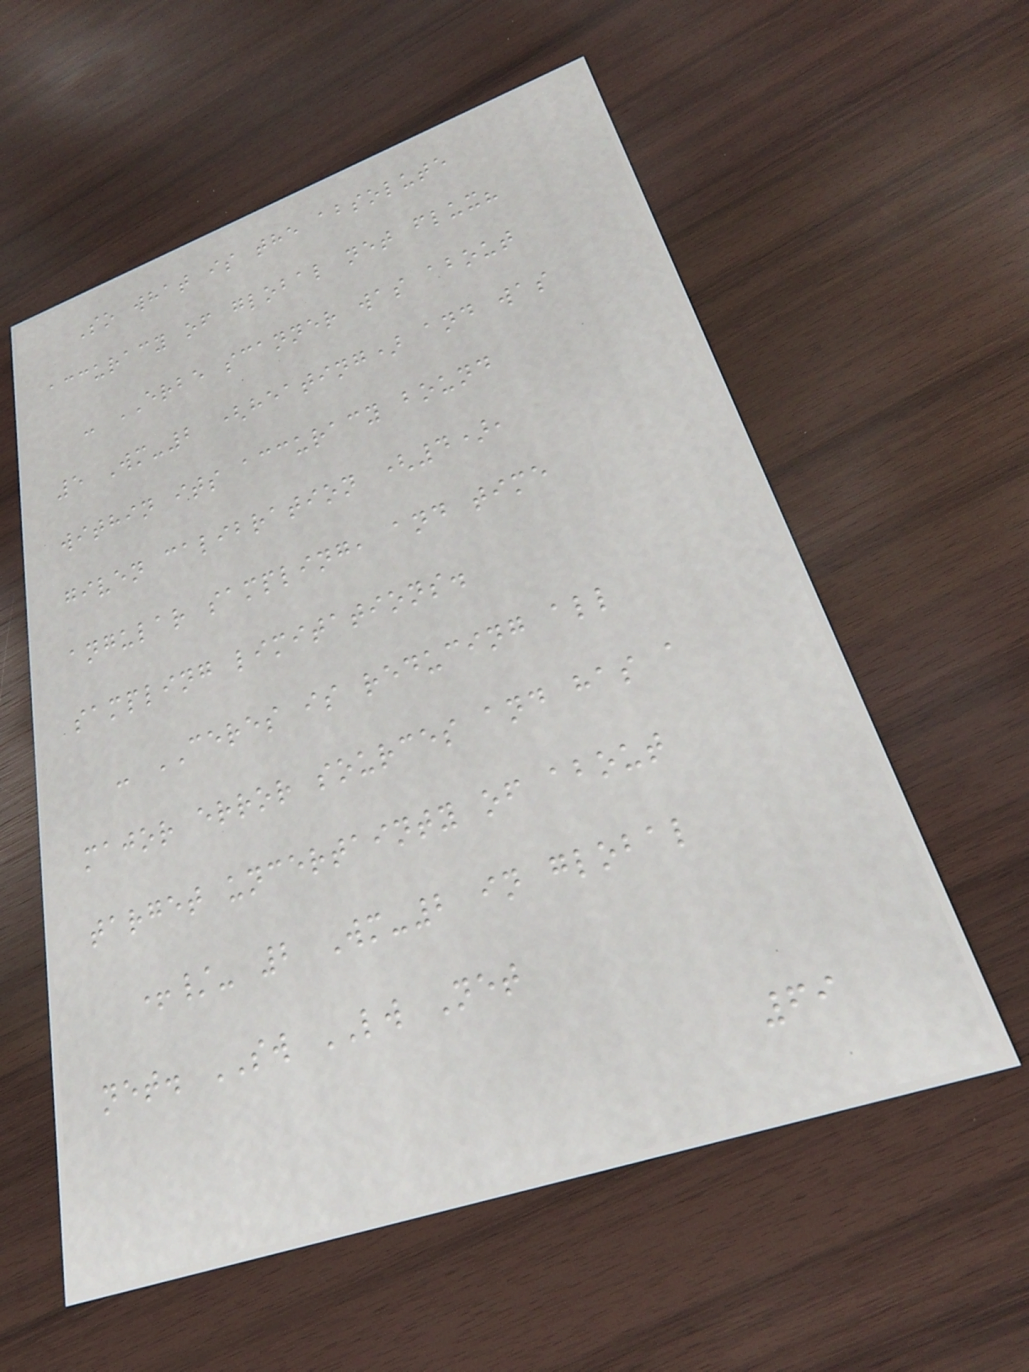So what is the absolute
accuracy of global net flux?
- ERBE scanner was about
5 Wm-2 (heating) and was
within its accuracy bound
given calibration (4),
angular sampling, and time
sampling limitations.
- CERES is reducing all
major error sources and has a
target uncertainty of about
+/- 2 Wm-2 in global
net. SW LW Net
69
